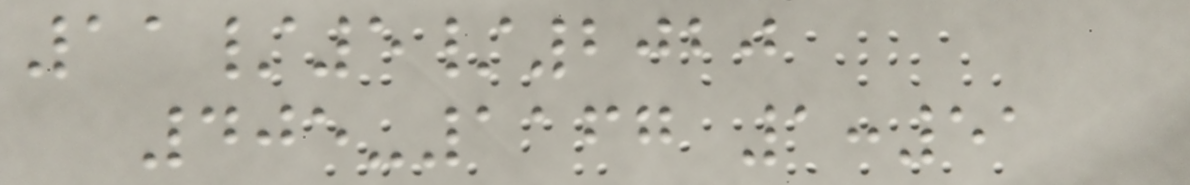11/5/2020
405-1167 1:51
